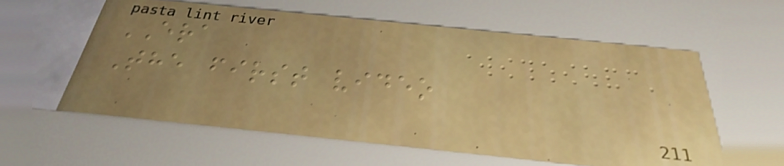ERA
The first video
